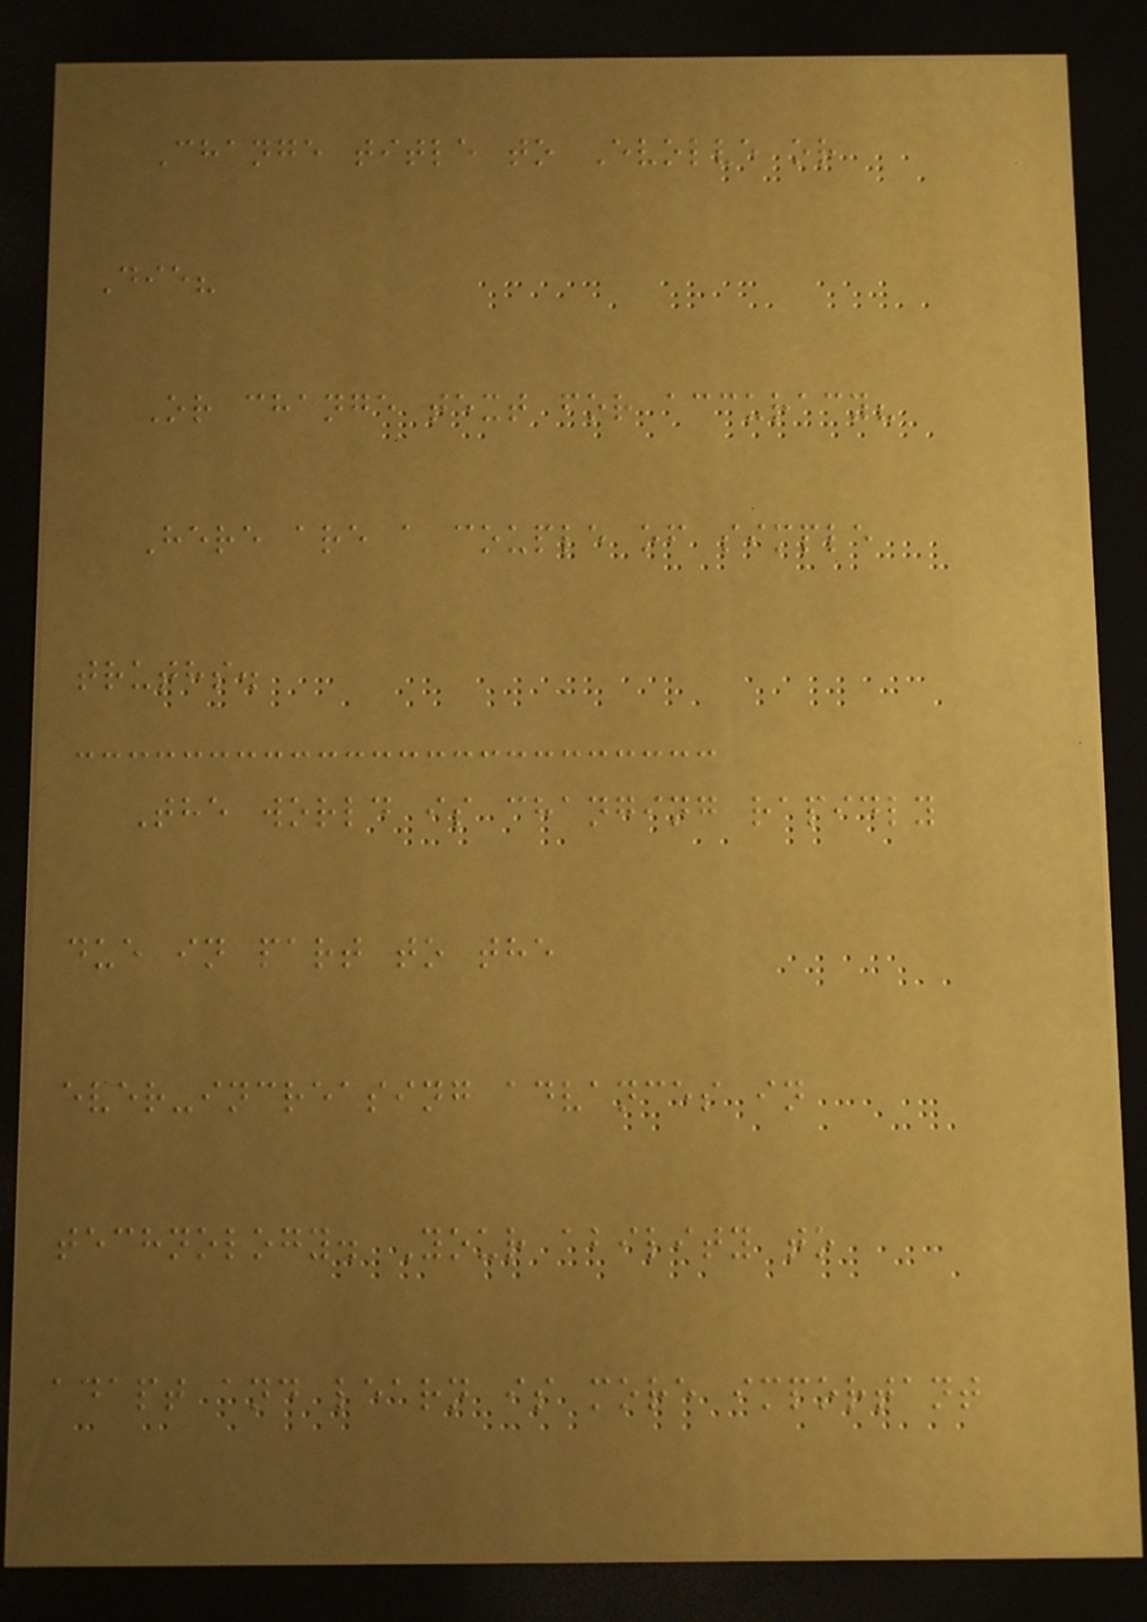Change title to Evolve or
Die?
Or change text for accuracy?
Here are a couple of simple
truths.
The world is changing rapidly
due in part to the
ever-increasing advances in
technology. Your ability to
adapt and learn is more important
